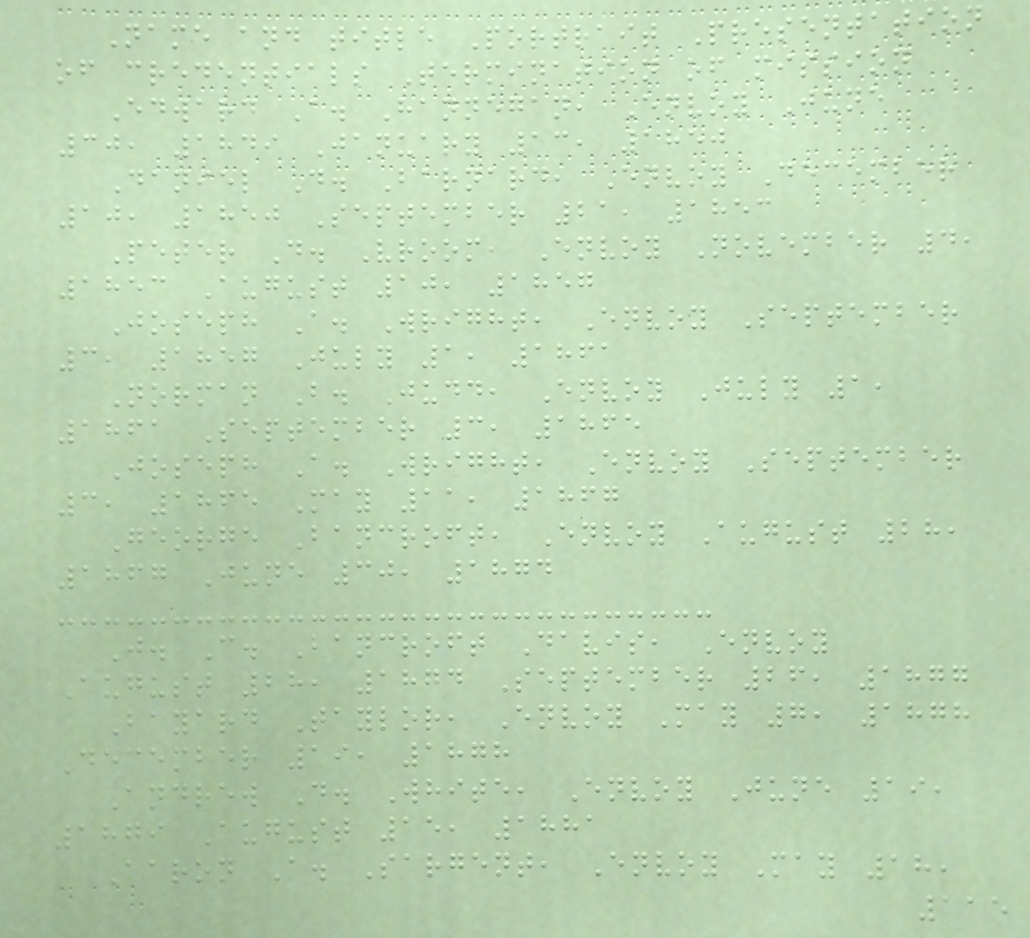Name and title Portrait Presentation
of credentials Termination of mission
Edward A. Hannegan, Envoy June
30, 1849 January 13, 1850
Daniel D. Barnard, Envoy December
10, 1850 September 21, 1853
Peter D. Vroom, Envoy November 4,
1853 August 10, 1857
Joseph A. Wright, Envoy September
3, 1857 July 1, 1861
Norman B. Judd, Envoy July 1,
1861 September 3, 1865
Joseph A. Wright, Envoy September
3, 1865 May 11, 1867
George Bancroft, Envoy August 28,
1867 June 30, 1874
J. C. Bancroft Davis, Envoy
August 28, 1874 September 26, 1877
Bayard Taylor, Envoy May 7, 1878
December 19, 1878
Andrew D. White, Envoy June 19,
1879 August 15, 1881
Aaron A. Sargent, Envoy May 18,
115
